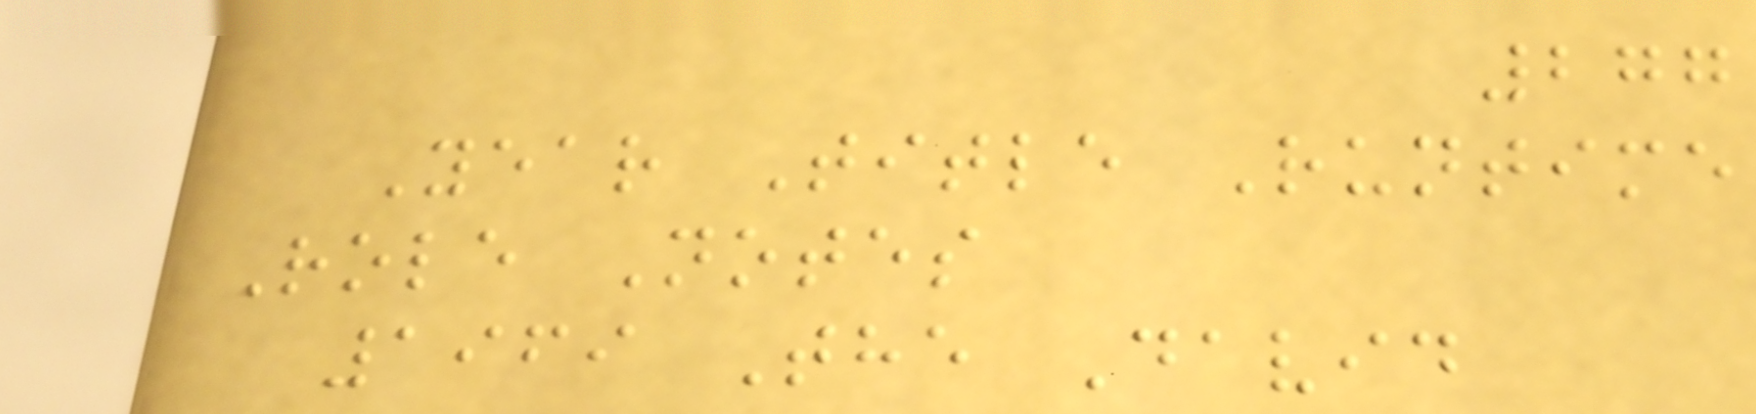277
Year Title Runtime
Role Notes
1969 The David
